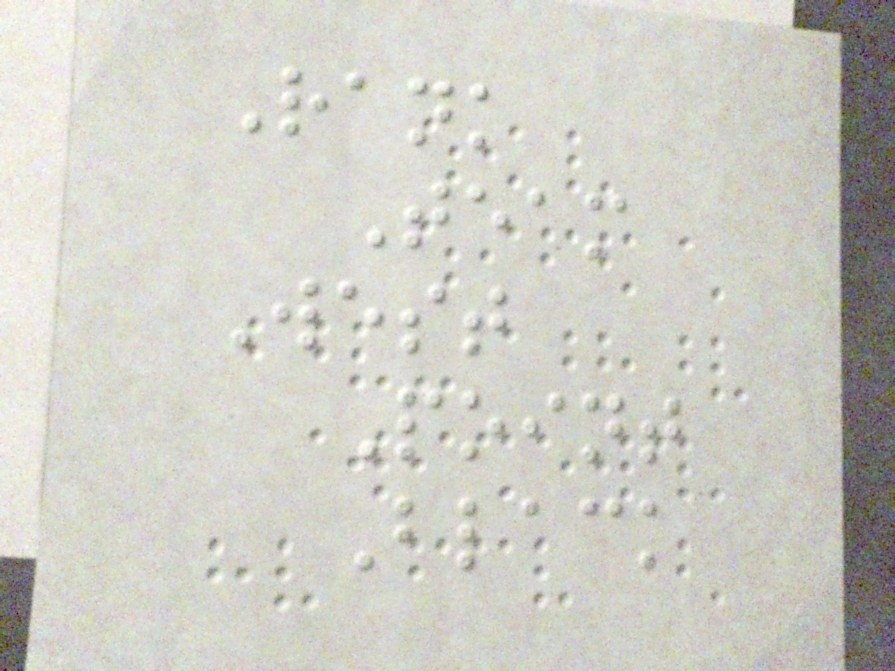Rank
Team
West
Point
Black
